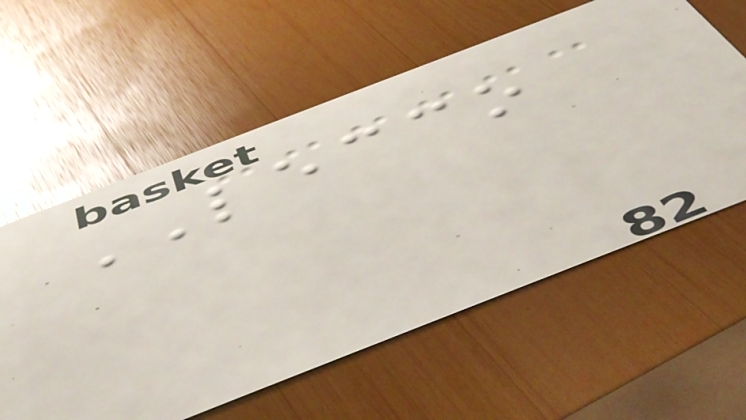LECCO
